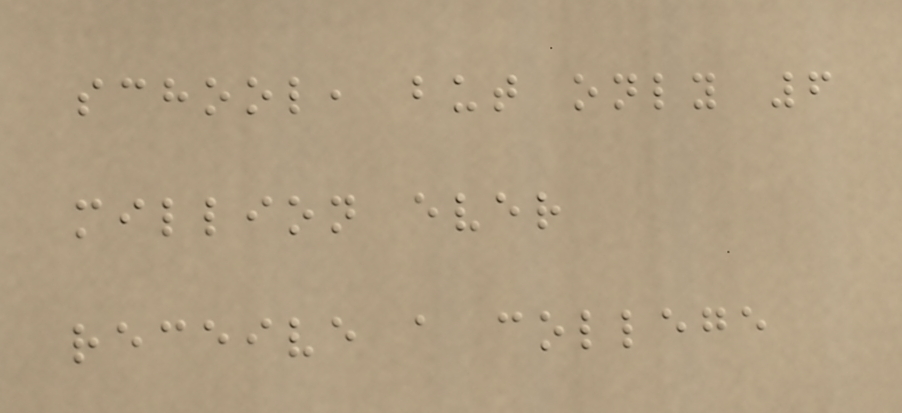school, but only 6
million ever
receive a college
